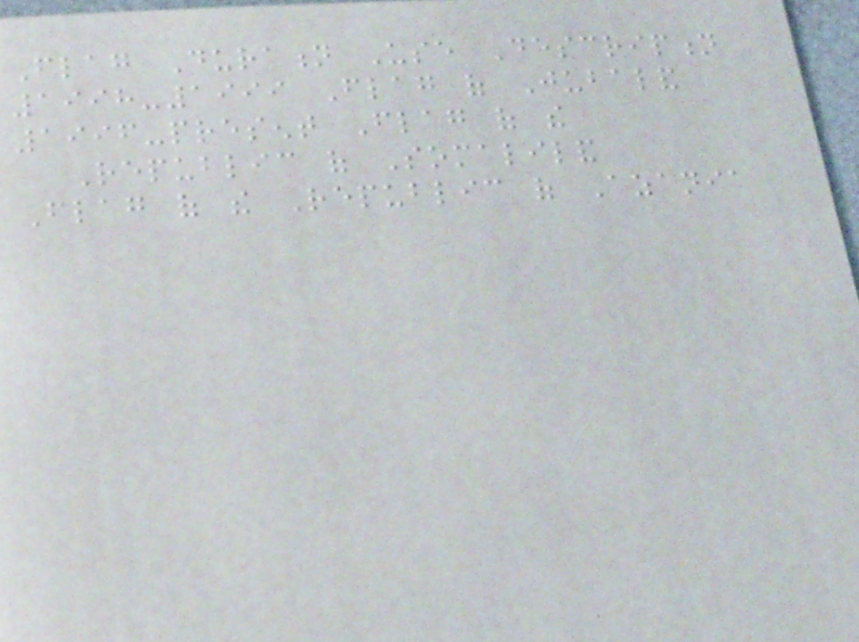Flag Duration Use Description
1998-1999 Flag of Jubaland
1996-present Flag of the
Republic of Somaliland
Flag of the Republic of Azania
